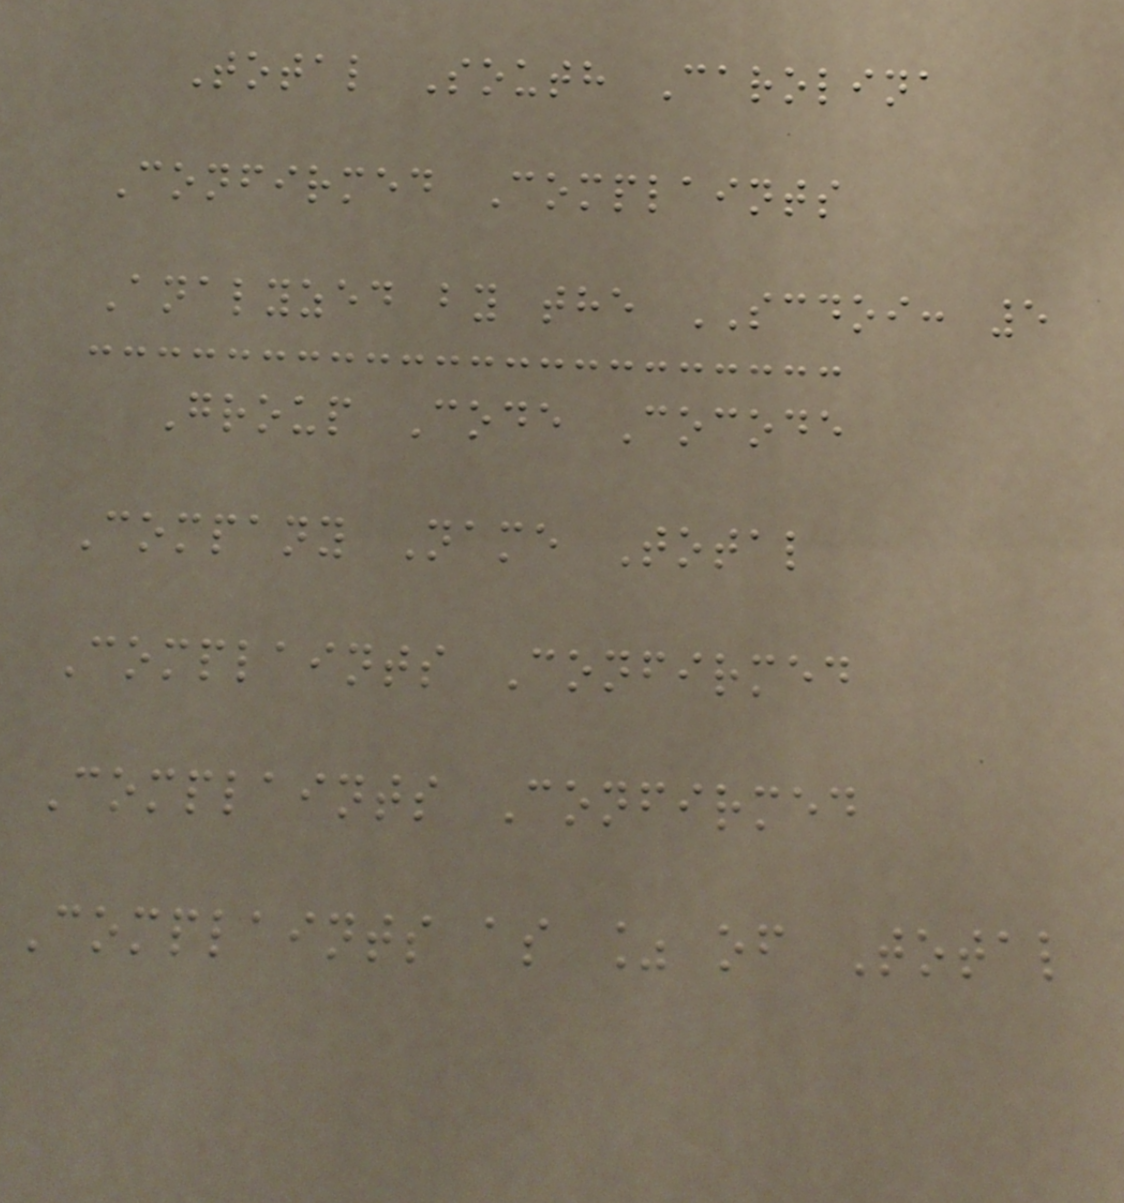Total South Carolina
Confirmed Complaints
Analyzed by the SCDOI: 5
Group Code Cocode
Company Name Total
Complaints Confirmed
Complaints Confirmed
Complaints as % of Total
